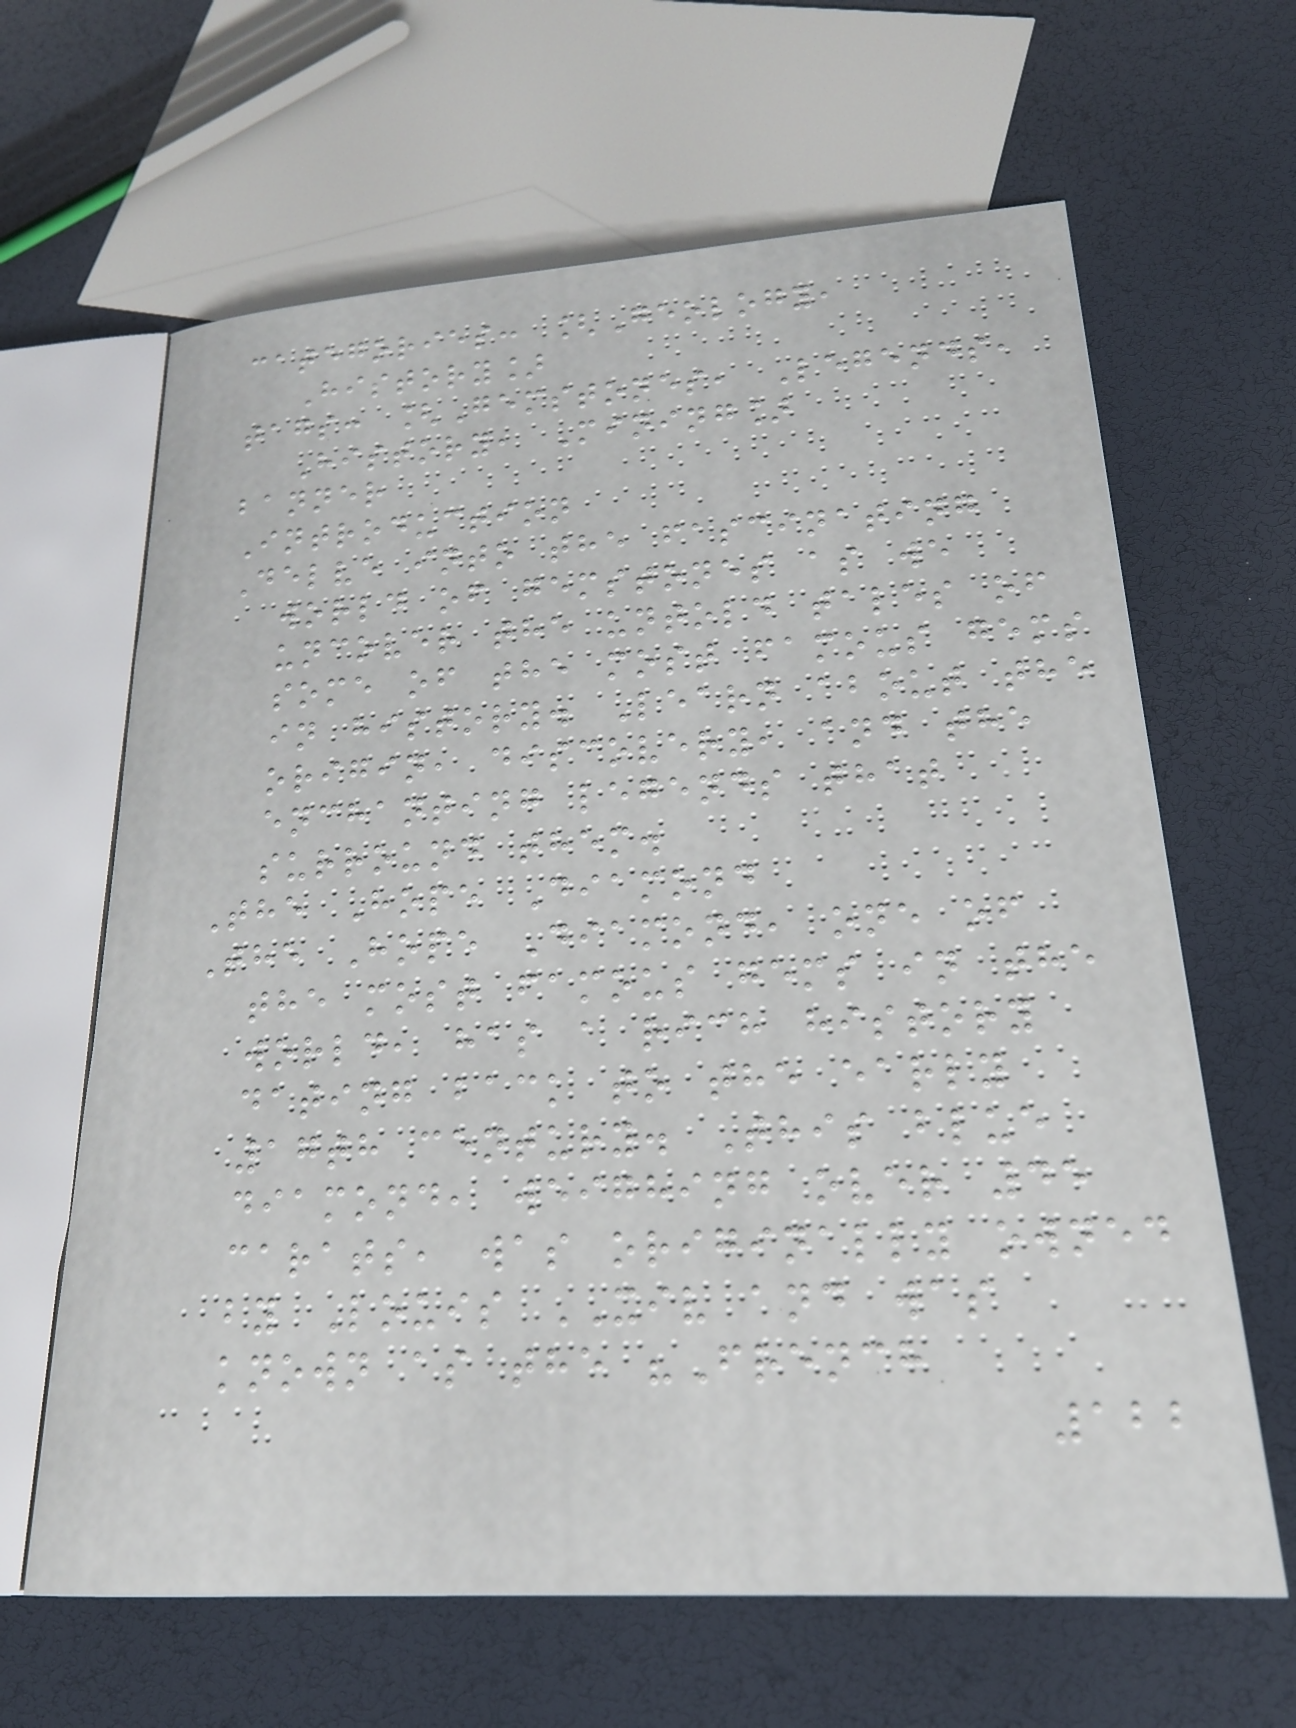categories: [Geology,
History]
tags: [Gemstones, Legends,
History, Mining]
banner
Introduction
Delve into the fascinating
world of gemstones as we
uncover the untold tales of
some of the most famous gems
in history. Learn about the
origin, discovery, and the
enchanting legends that
surround them.
The Hope Diamond
The Hope Diamond, one of
the most famous gems in the
world, has a rich history
dating back to the early
17th century. This blue
diamond, weighing over 45
carats, was originally owned
by Louis XIV and was
known as the "French
122
